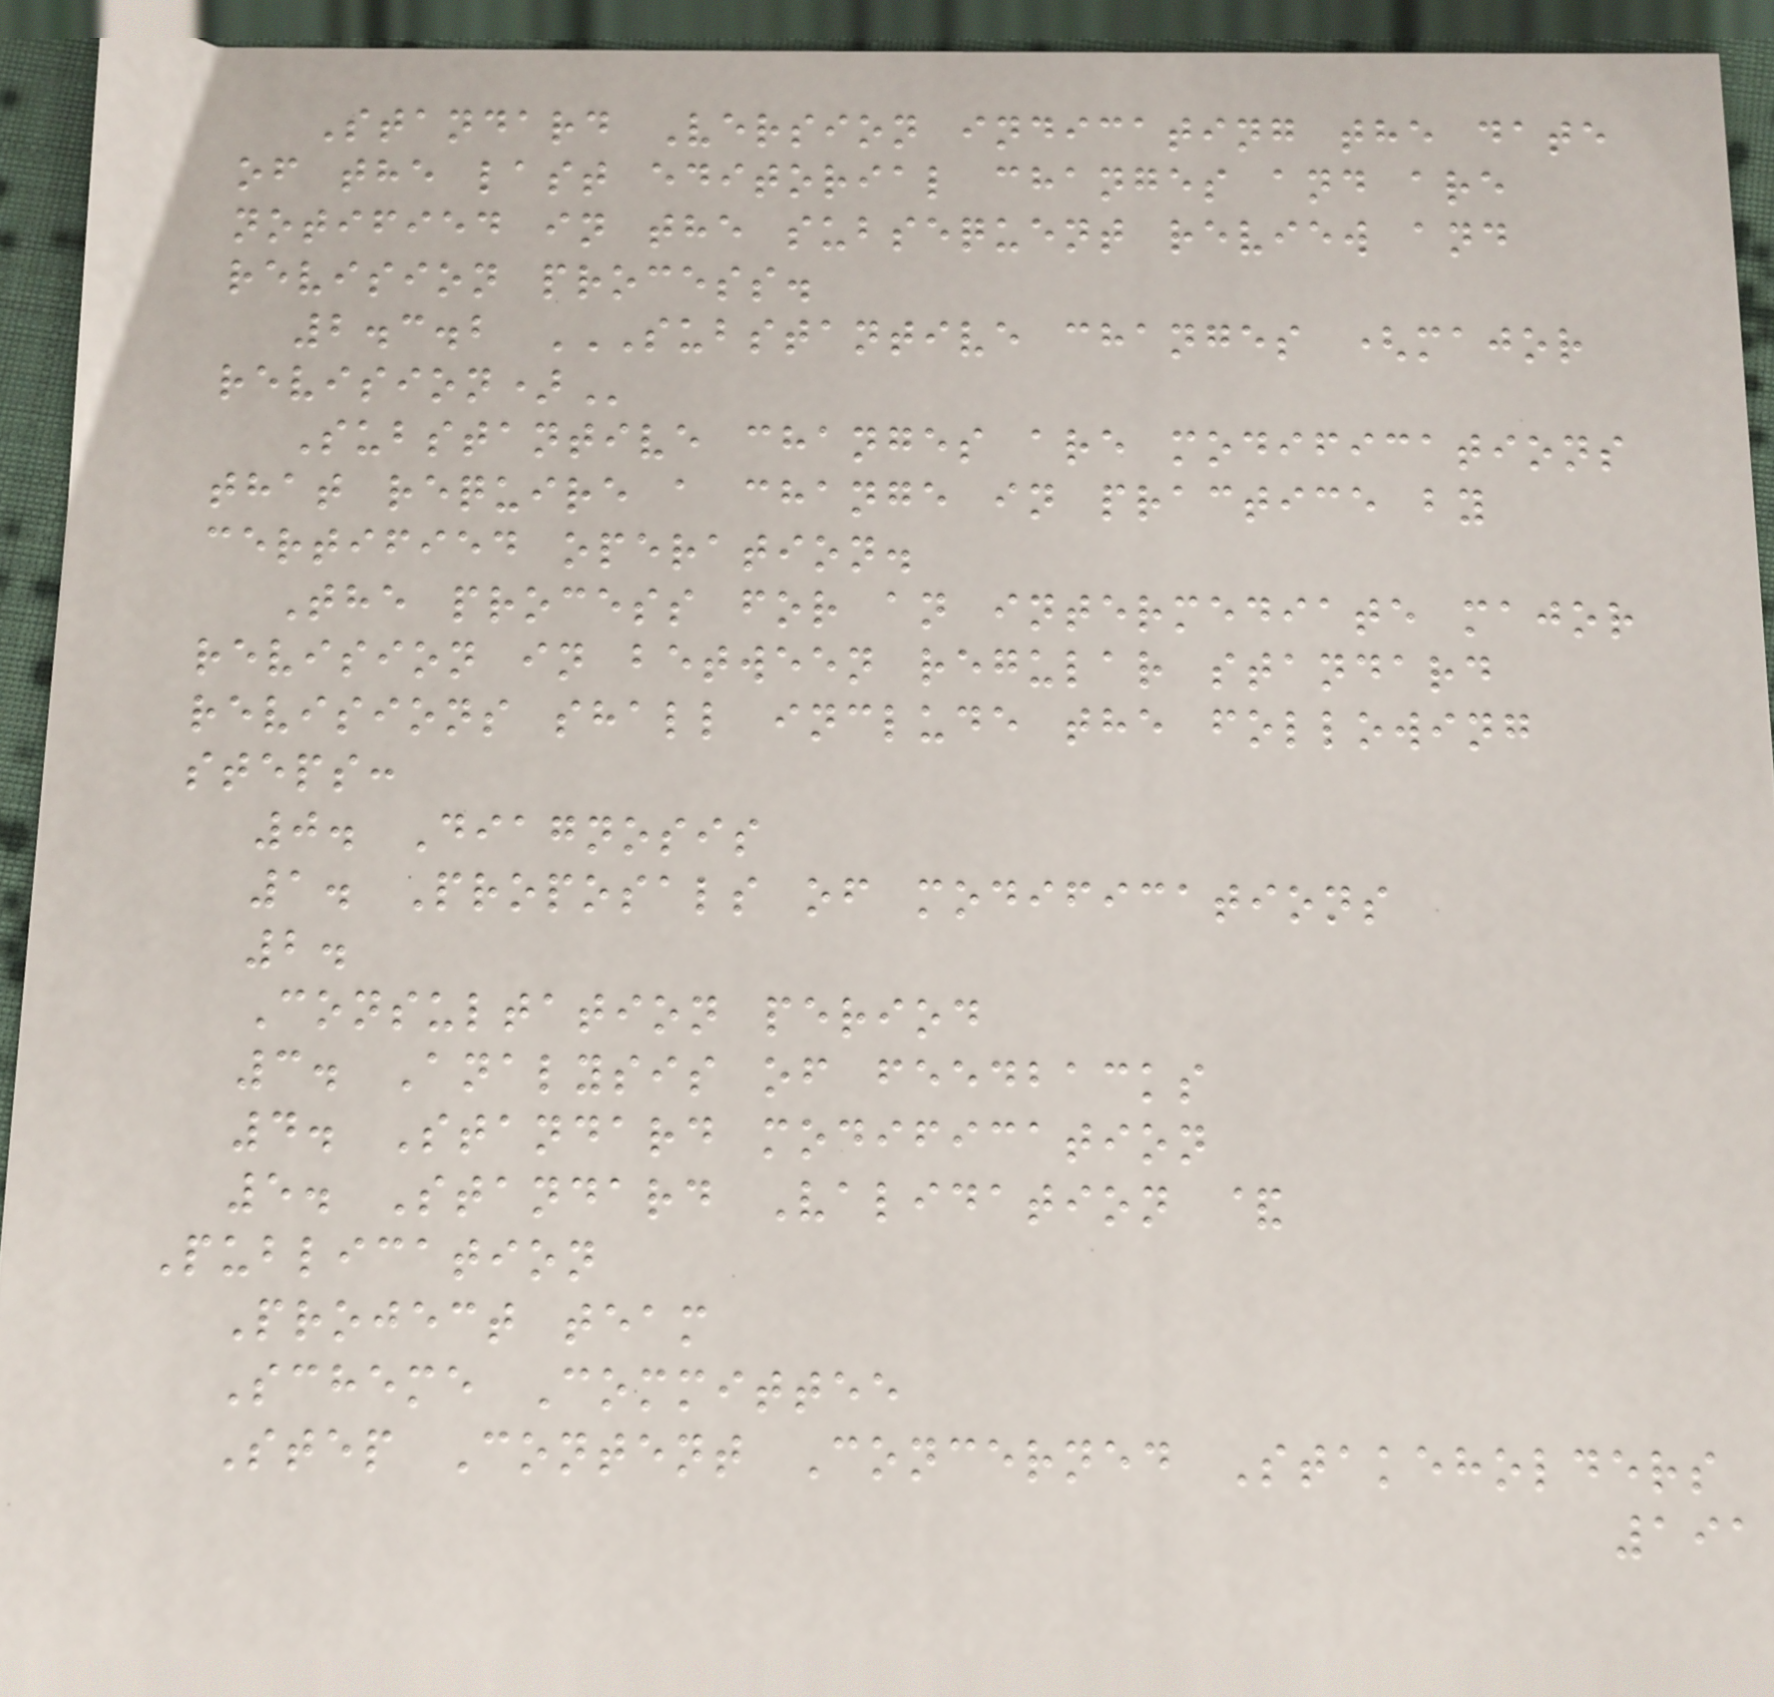Standard Version indicating the date
of the last editorial changes and are
notified in the subsequent review and
revision process.
2.3.2 SUBSTANTIVE CHANGES (MAJOR
REVISION)
Substantive changes are modifications
that require a change in practice by
certified operation.
The process for an intermediate major
revision in between regular standard
revisions shall include the following
steps:
0. Diagnosis
1. Proposals of modifications
2.
Consultation period
3. Analysis of feedbacks
4. Standard modification
5. Standard Validation &
Publication
Project team
Scheme Committee
Step Content Concerned Stakeholders
191
